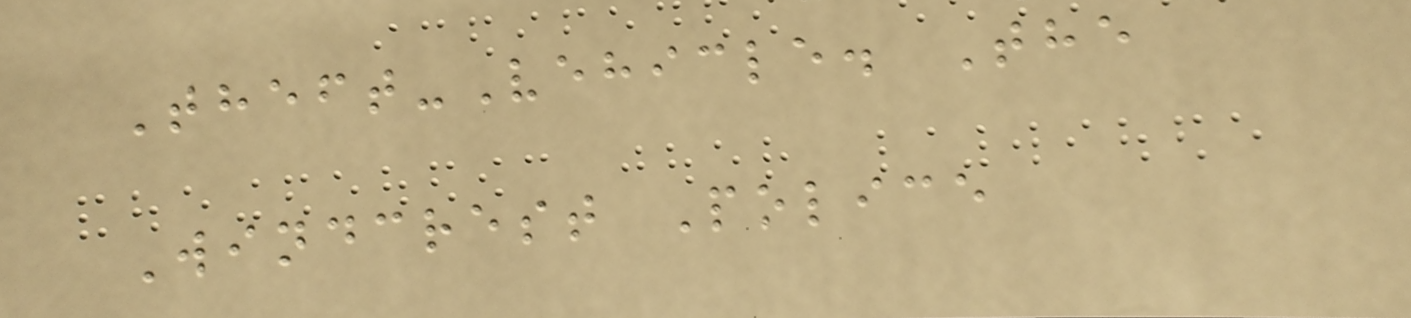Theft-Vehicle. The
Windcrest Police
